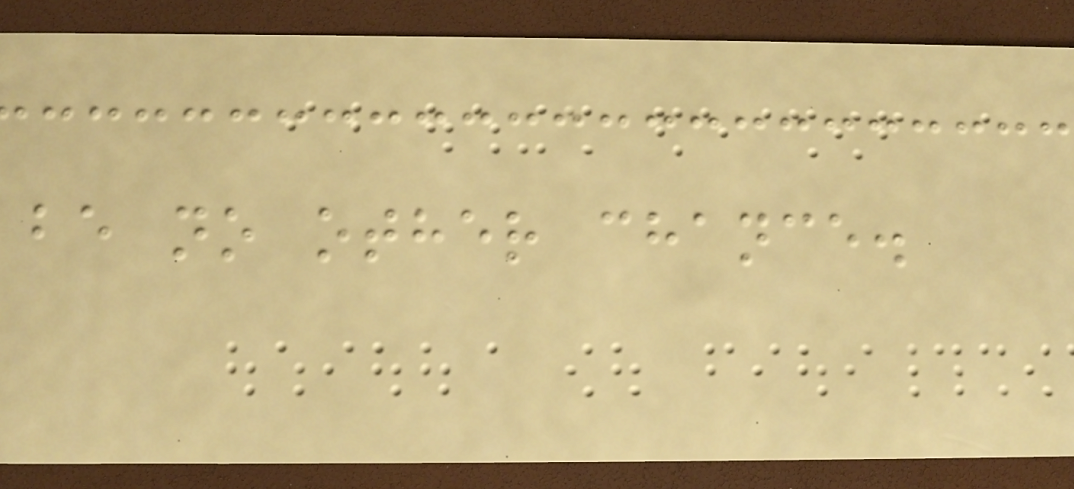be no other chance.
